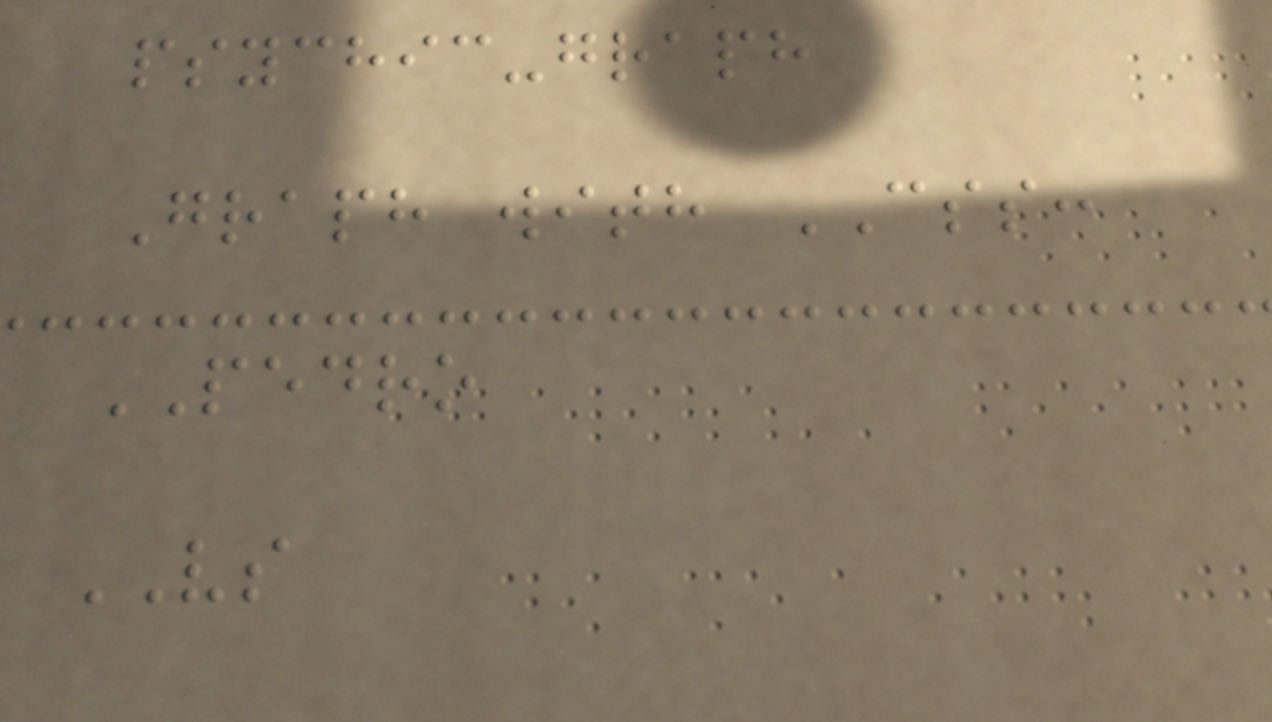psychic-graph
Graph with CSS:
PEDRO
VS
